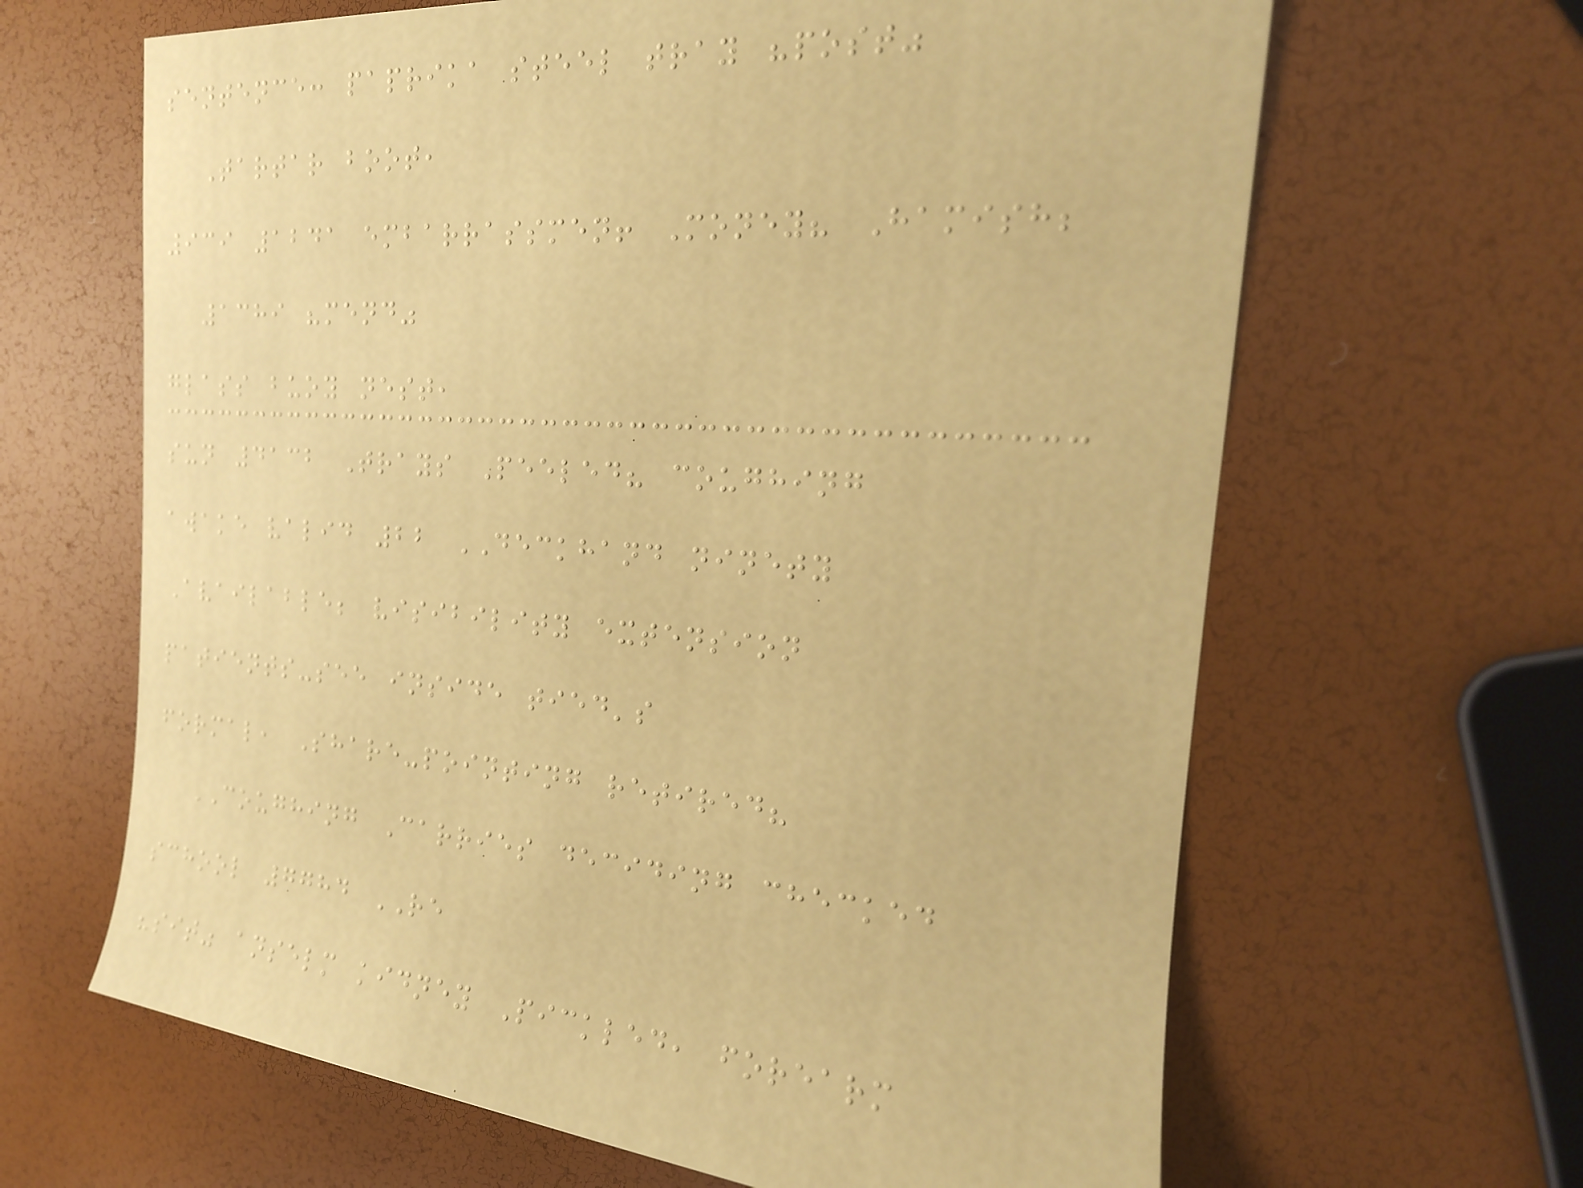sentence: paprika steel tray "post"
Tartar boot,
939 1241 embarrassmen! Money? Hamish;
1389 "mend"
glass buoy nest,
sun 4132 Trays Peeled? coughing
awake valid 22 DECKHAND ninety
Available; visibility extension
patients-see inside tied's
formal, Share-pointing retired?
COUGHING Carries deciding checked
school 7784 RE
"sit" anselm kidney Pickled, forearm
